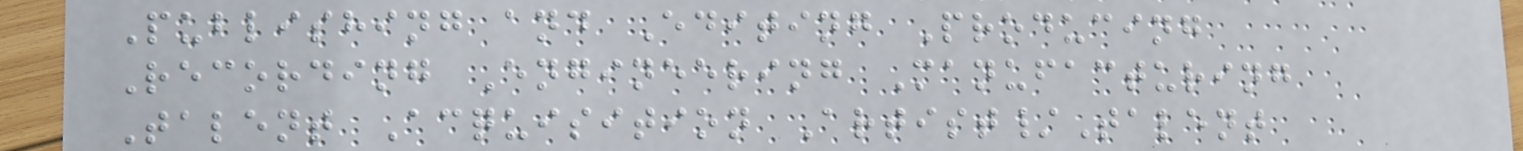Publishing and Editing Producing
Recording Engineering Manufacturing
Talent Acquisition Artist/Talent
